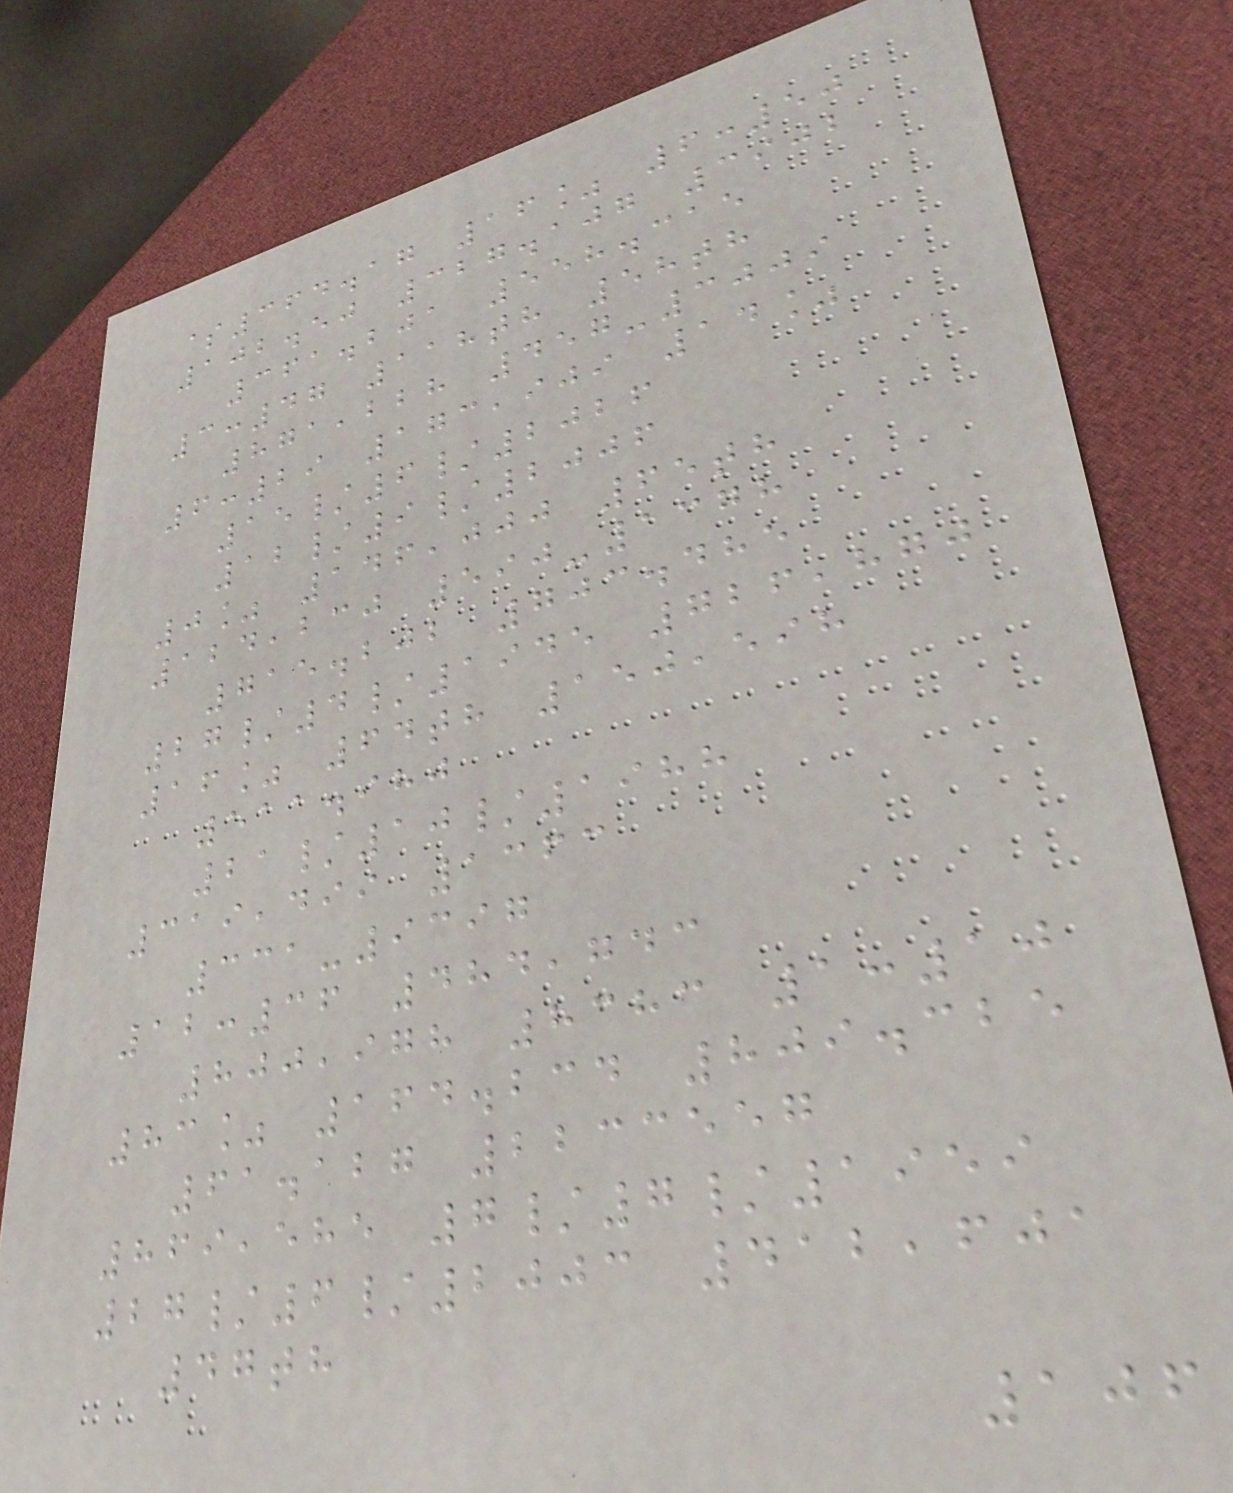$364.17 16% 6:50
102.50 327.107 3902
361.201 558.315
3:47 118th 58th
871,228 457-3009
6:29 173,909 14%
15/6/2026
12/9/2006
0% 146,000 65th
124,230 590-1378
715.202 703.485
27/4/1945 726,870
16% 64th 150,598
511.980
21/10/1988
319,499 1363
331-9397
12:36 484,743
800,978 8383 1:10
83% 164.234 809.325
61.127 2233557
869,585 7/7/1959
27/6/2003 412,601
47th
106
